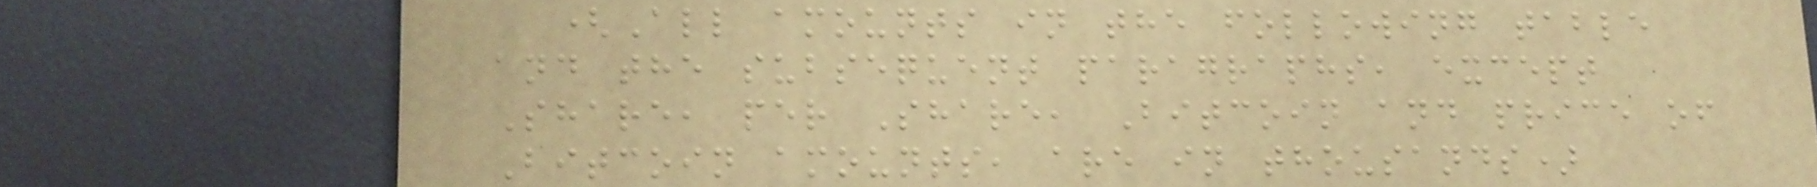(All amounts in the following table
and the subsequent paragraphs, except
Share, per Share, Bitcoin and price of
Bitcoin amounts, are in thousands)
